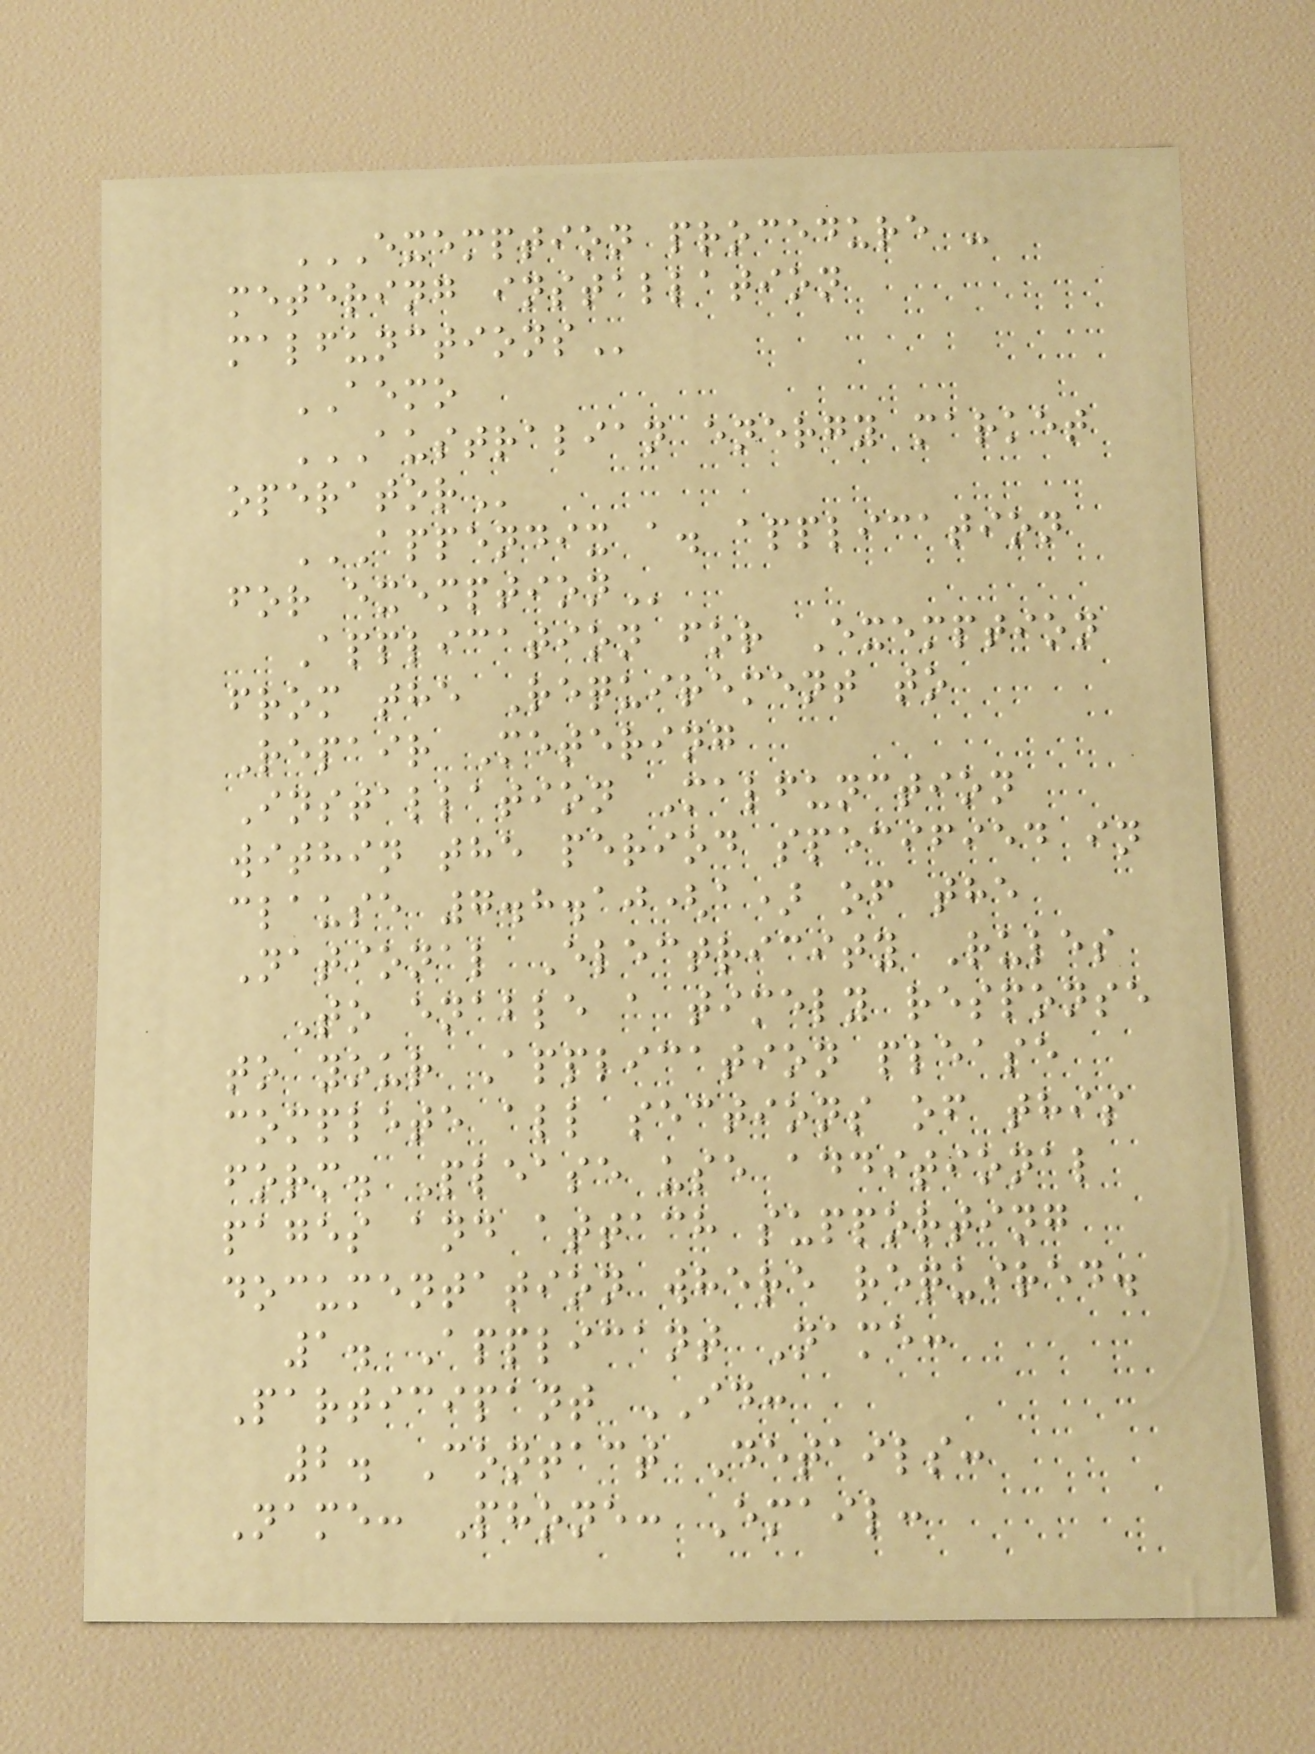EXEMPTION PROCEDURE -
METERING INSTALLATION
MALFUNCTIONS
AEMO
AUSTRALIAN ENERGY MARKET
OPERATOR
APPENDIX A. APPLICATION
FOR EXEMPTION
Application for Exemption
from the Requirement to
Repair Metering
Installation Malfunction
within the period specified in
clause 7.8.10(a) of the
National Electricity Rules
To enable a timely response
to your Application please
complete all sections of this
form. Please use additional
pages and attach supporting
documentation where required.
1. Applicant Name:
Participant ID:
2. Contact Details:
Name: Phone: Email:
